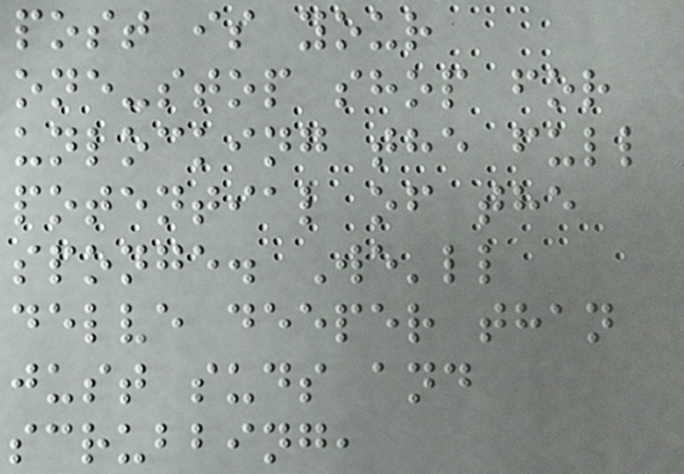post is your
one-stop shop for
unlocking the full
potential of the
sponge. We'll
delve deeper than
just suds and
scrubbing,
